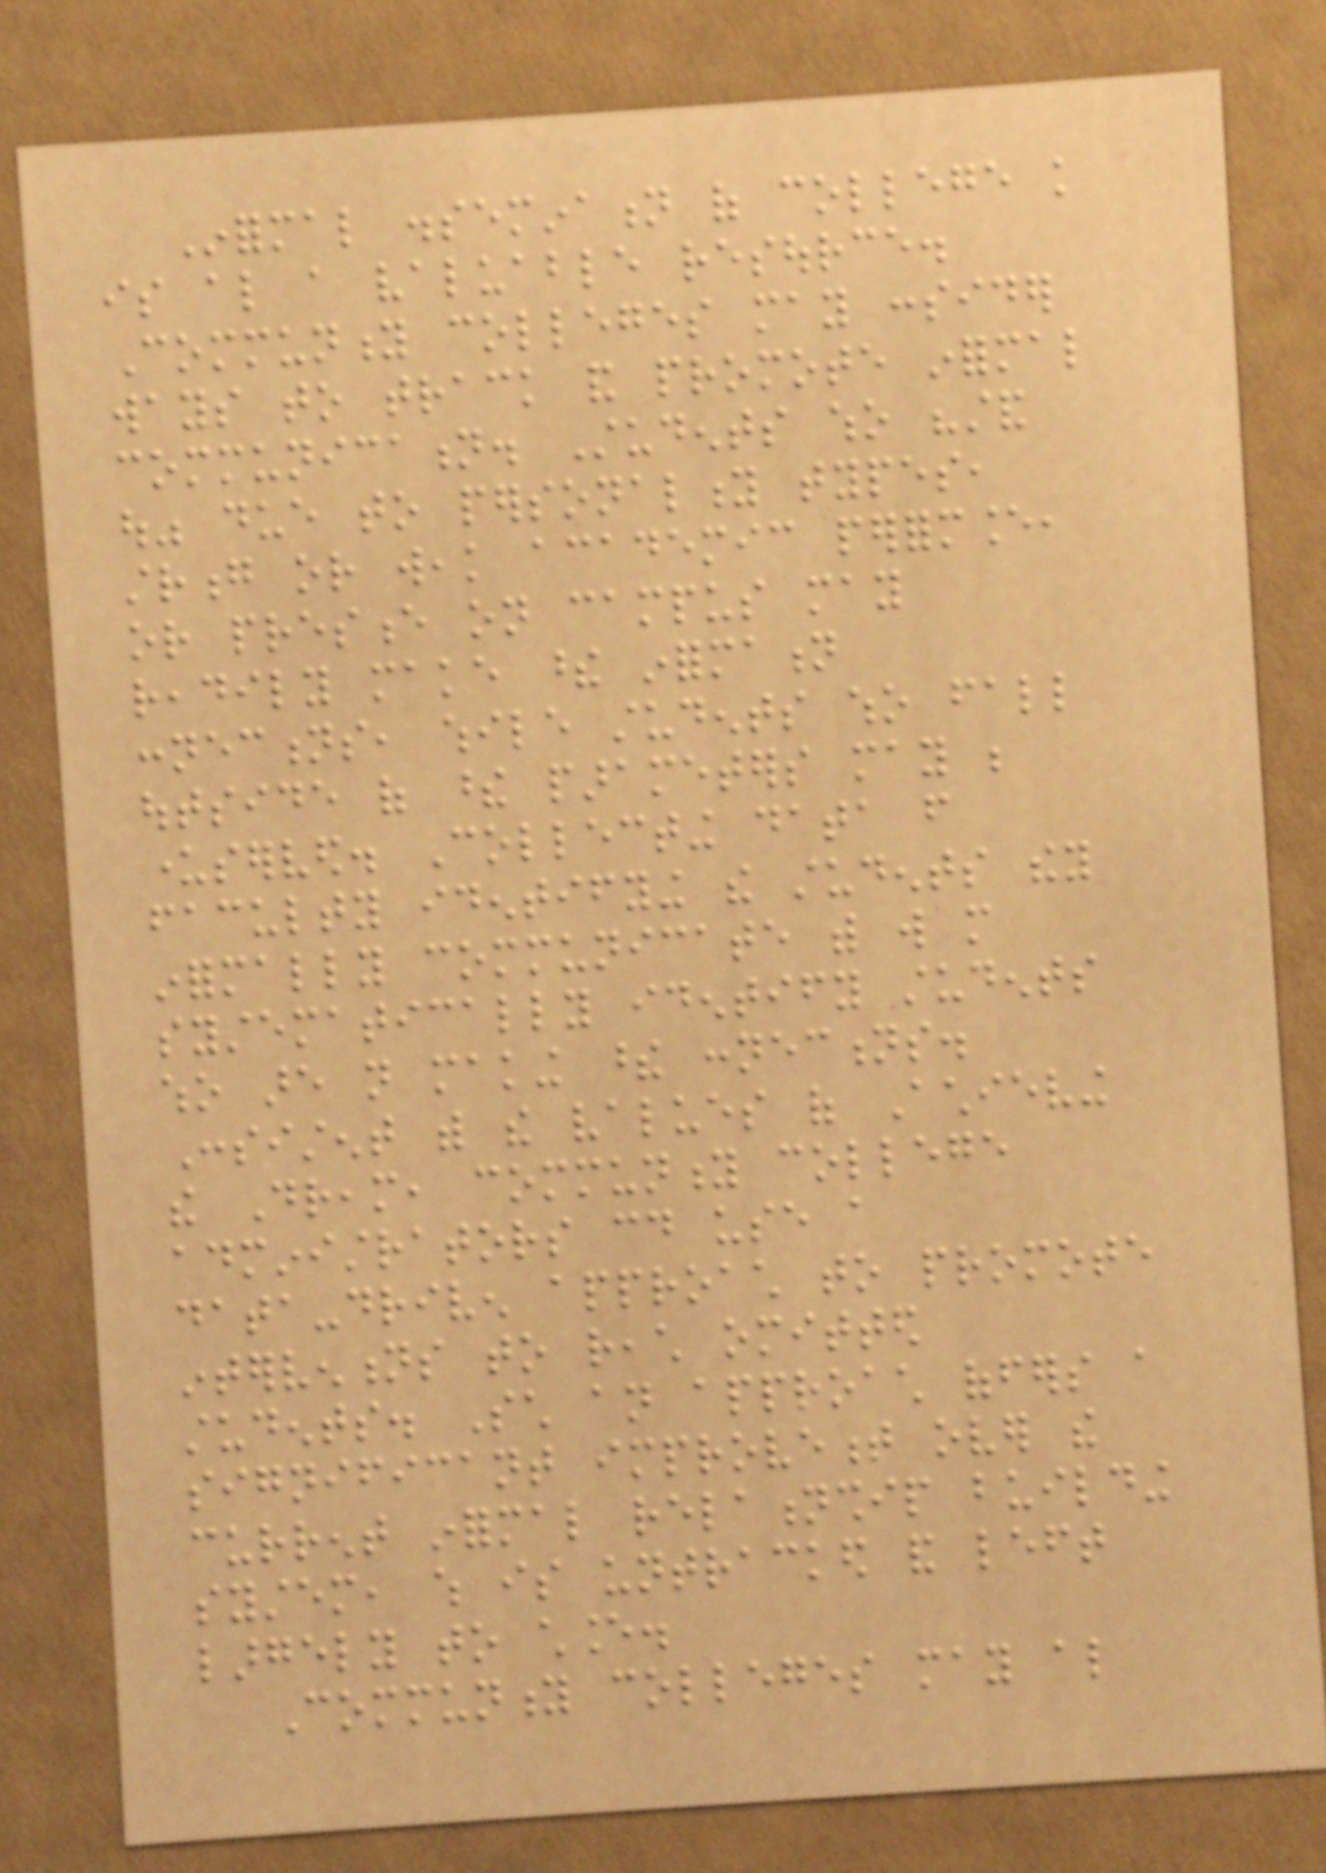Informal dissemination of college knowledge
is also a valuable resource.
Community colleges may consider
ways to track and promote informal
communication. Students who "stand
out" due to personality types,
strong or weak academic performance,
or presence on campus may
readily make these information
connections, while students who fall
outside of these parameters may be
underserved. Collecting data from
faculty identifying the students they
informally communicate with will more
systematically identify students
who are not making these connections.
Consistent with the values of Achieving
the Dream, community college
administrators could use a
data-driven approach to promote
interventions to reach omitted
students. Such an approach offers a
significant improvement over the
current informal relationship building
system, which is untracked and left
largely to chance.
Community colleges may also
